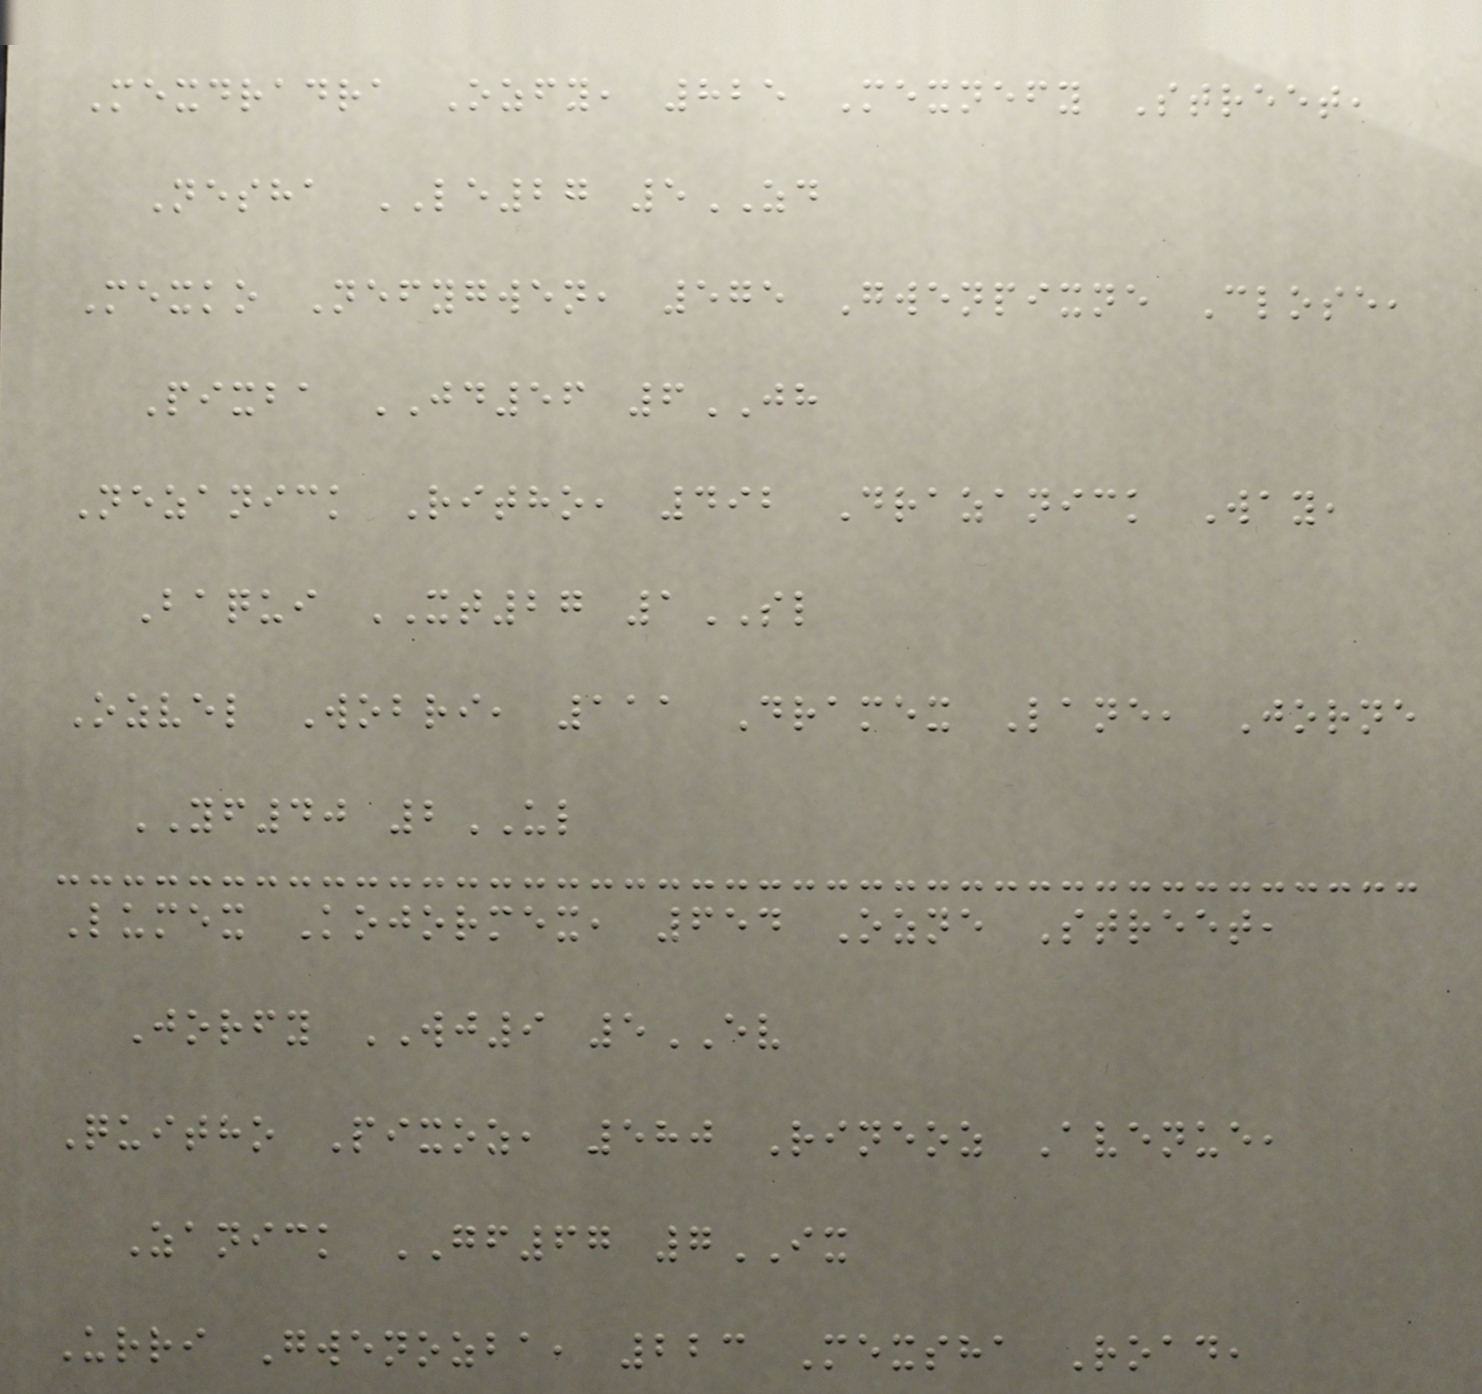Mexdradra Ozfy, 825 Mexnefy Street,
Nesha LE27 5ZD
Mexko Nefygwen, 575 Gwenpixne Close,
Pixba JD56 6JH
Nezanick Ritho, 492 Drazanick Way,
Baqui XT27 1SL
Ozvel Wobri, 111 Dramex Lane, Jorne
YF40 2UL
Lumex Kojormex, 654 Ozne Street,
Jorfy WJ9 5EV
Quitho Pixoz, 580 Rineoz Avenue,
Zanick GF67 7IX
Urri Gwenozba, 223 Mexsha Road,
